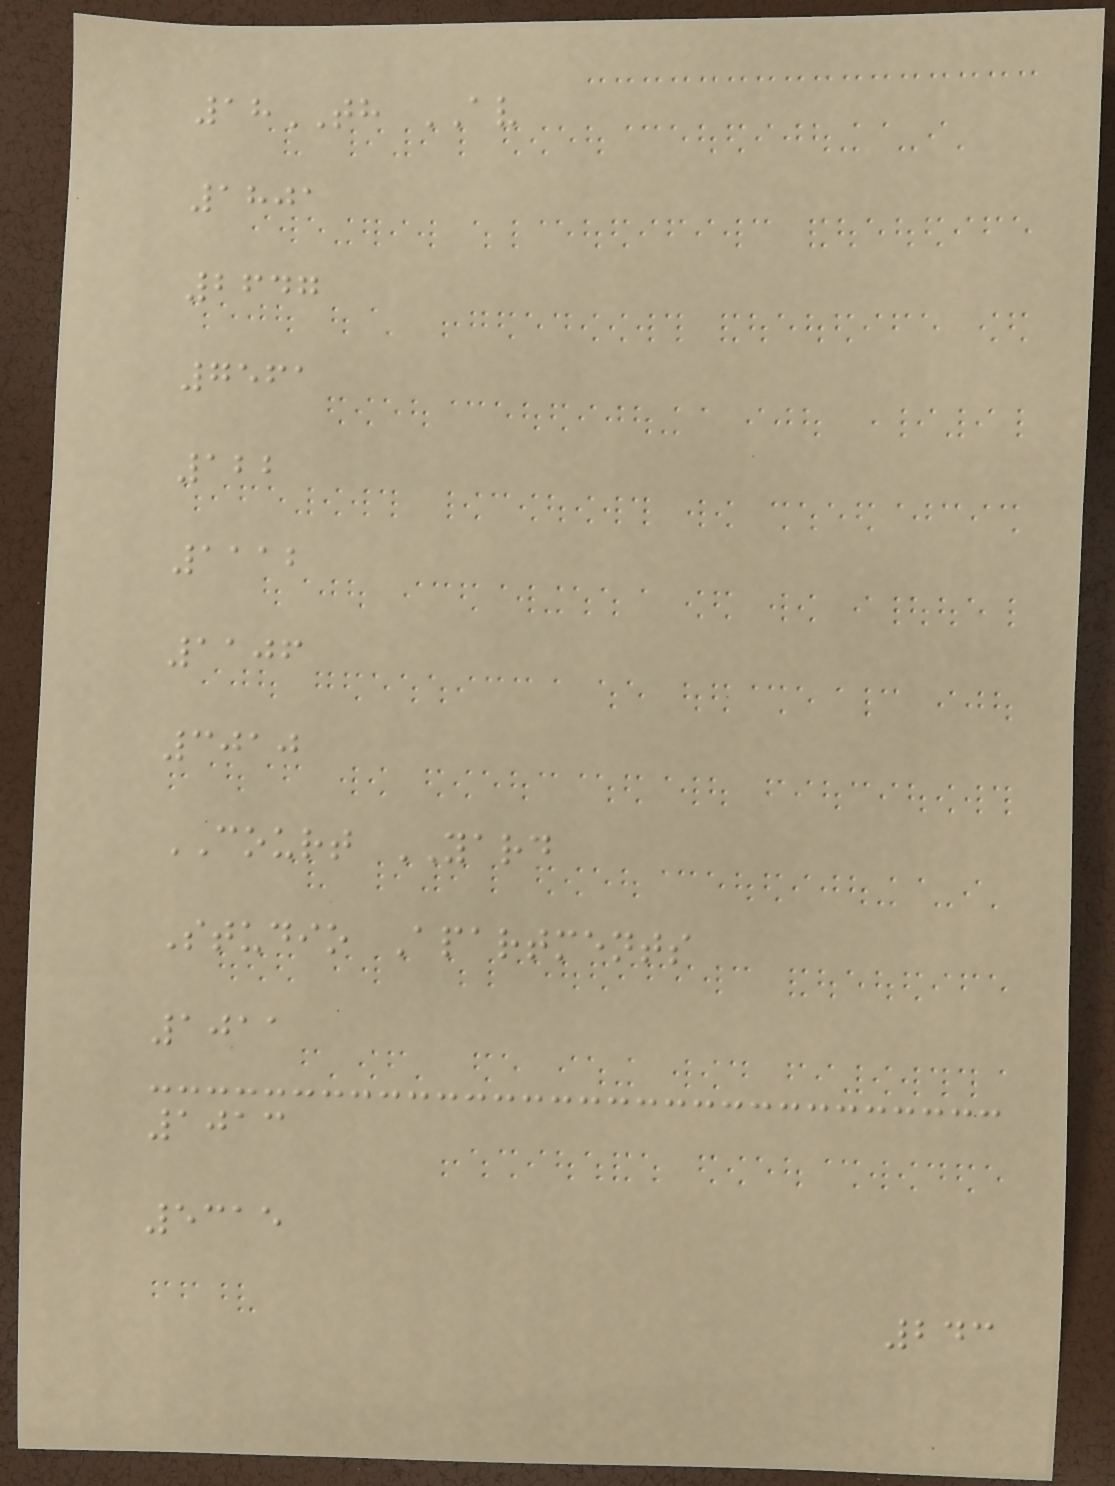18TH AV
1801
2647
7561
122
1112
1106
3010
COURT YARD
Studio Apartments
1011
1013
5315
243
